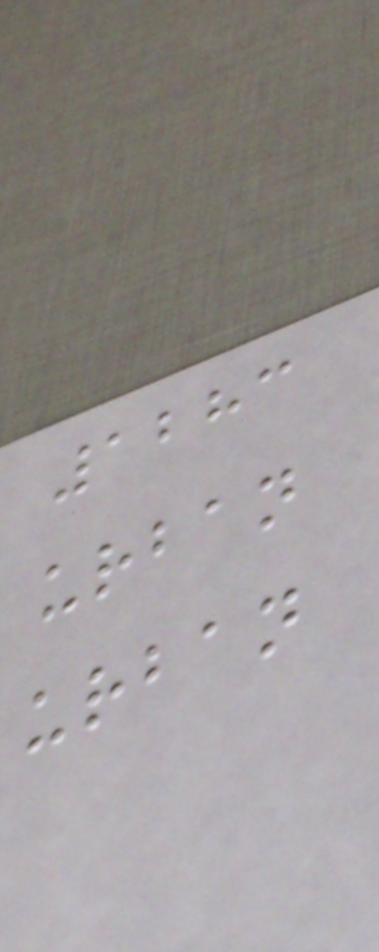1283
urban
urban
